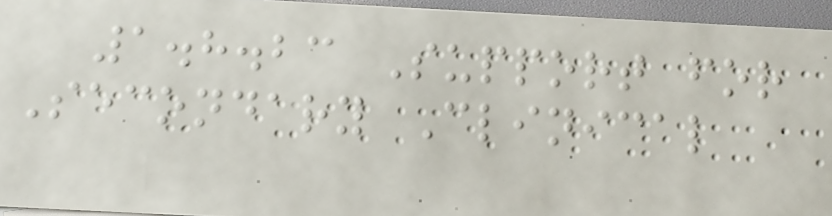1.8.23 Support for
Secondary Clinical
